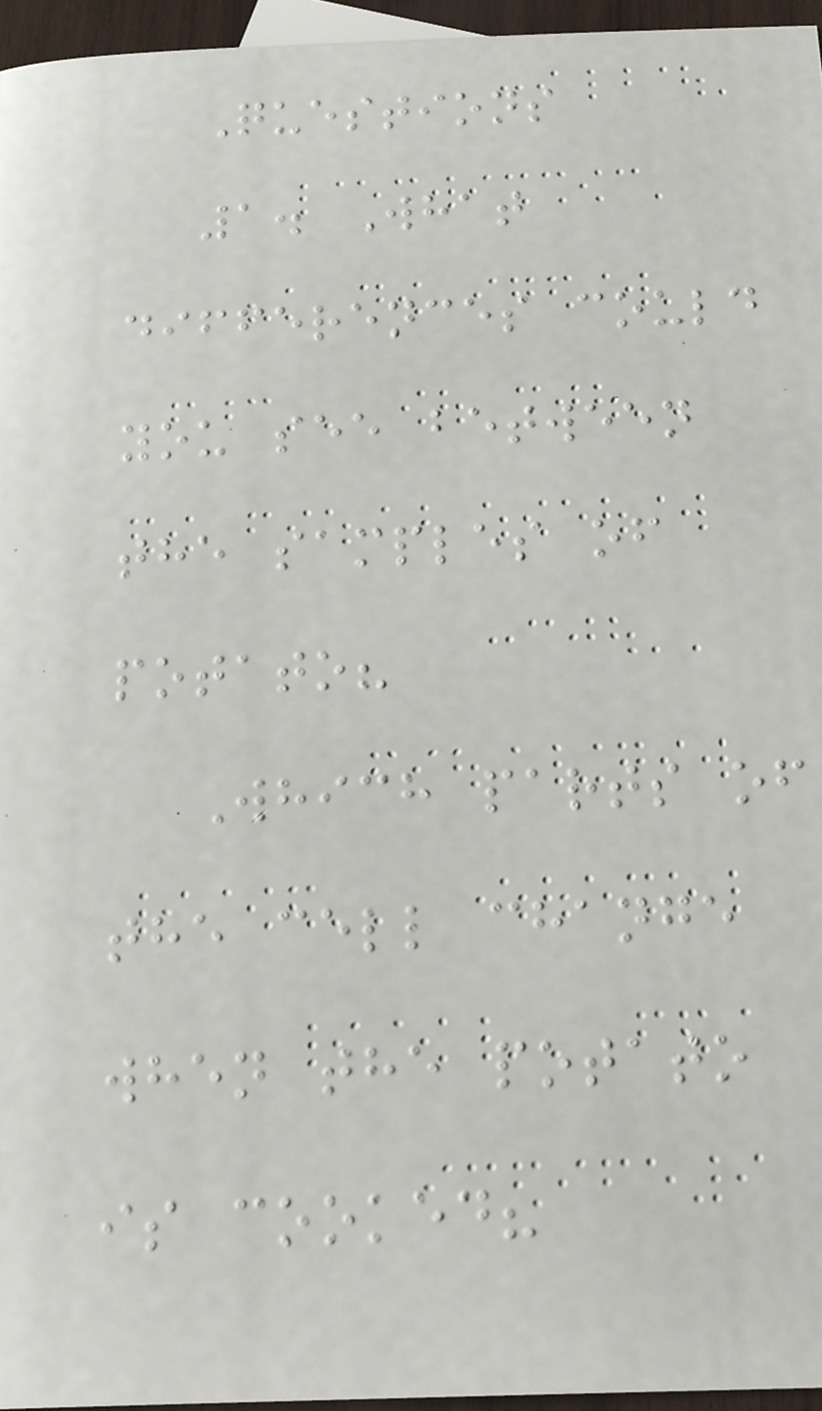Questions
1. What
differences could
you see between
the samples of
potato?
Which parts of
the cell change
when the potato
is cooked?
